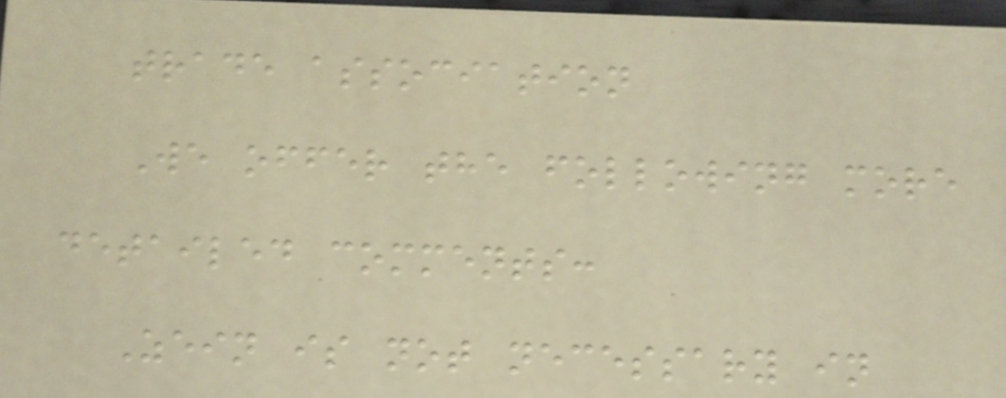trade association
We offer the following more
detailed comments:
Zein is not necessary in
